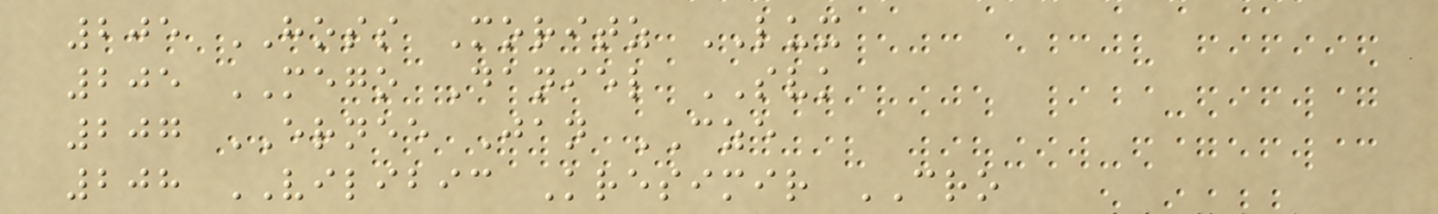205 HOSS Moritz LUX
205 MEGO Daniel SVK
207 ERNEE Jan CZE
208 VILIBIC Kresimir CRO
